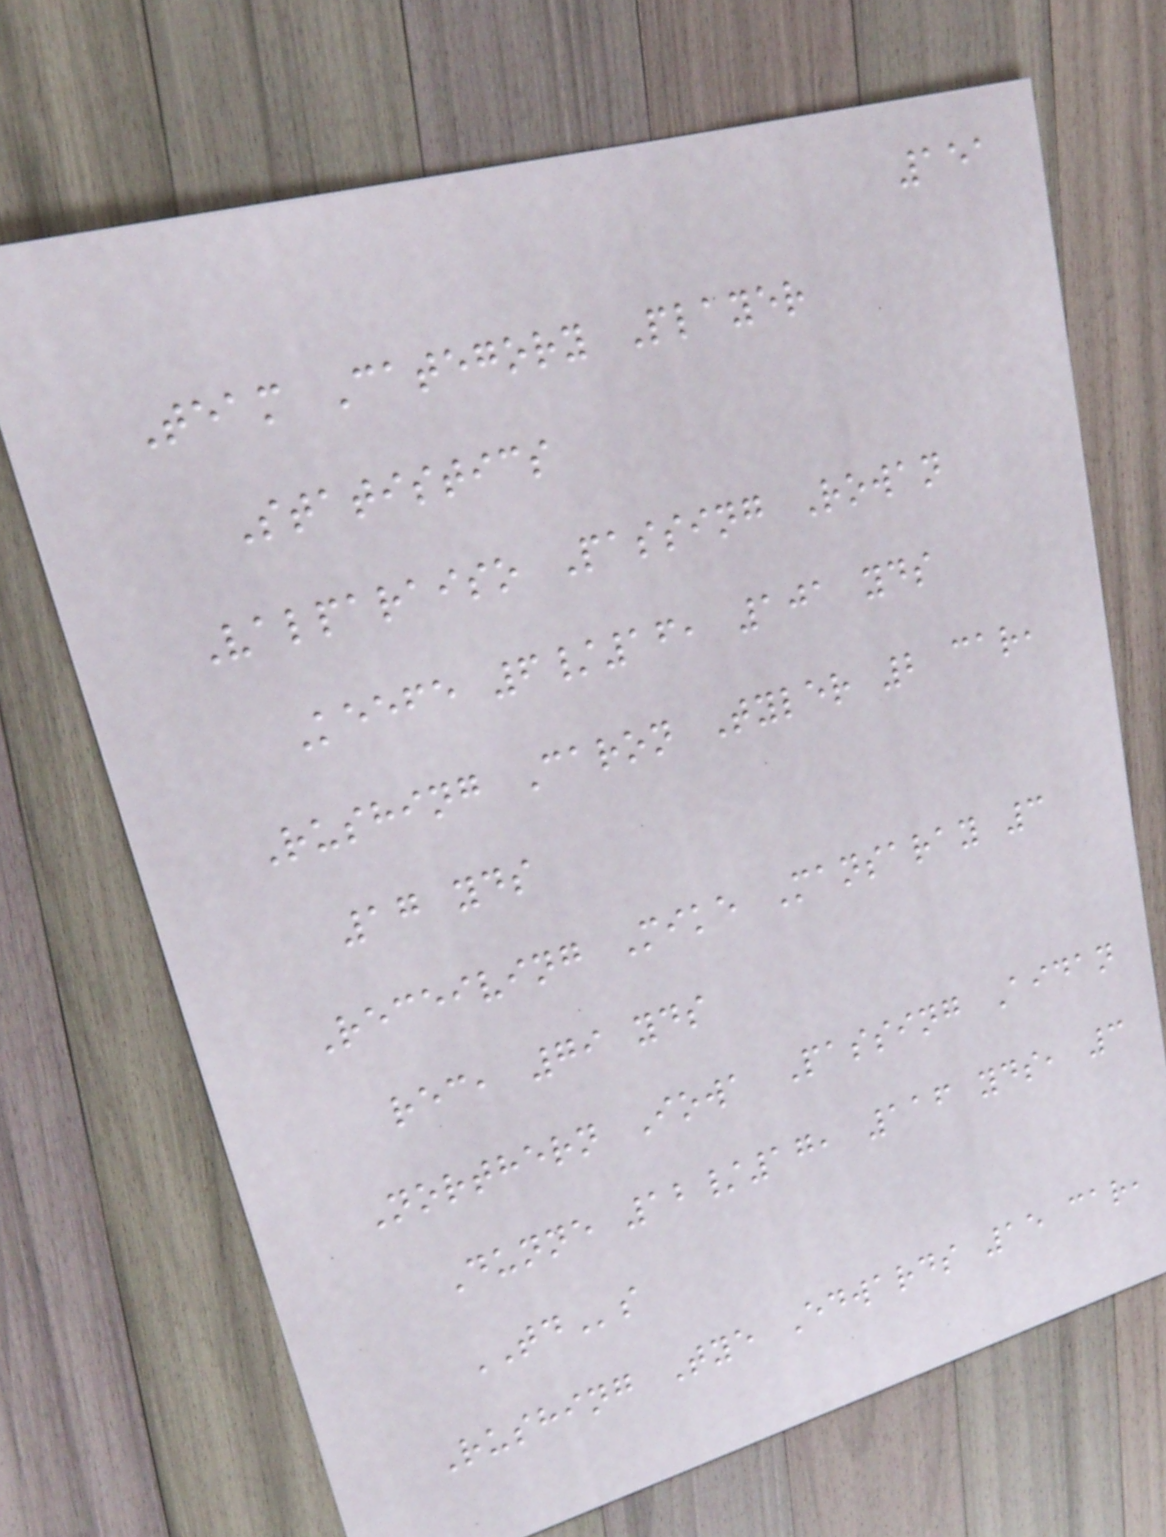151
Team Category Player
Statistics
Valparaiso Passing Rowan
Keefe 6/16, 101 yds
Rushing Caron Tyler 2 car,
17 yds
Receiving Mike Mansaray 3
rec, 79 yds
Northern Iowa Passing Aidan
Dunne 12/17, 116 yds, 3
TDs
Rushing Tye Edwards 15 car,
